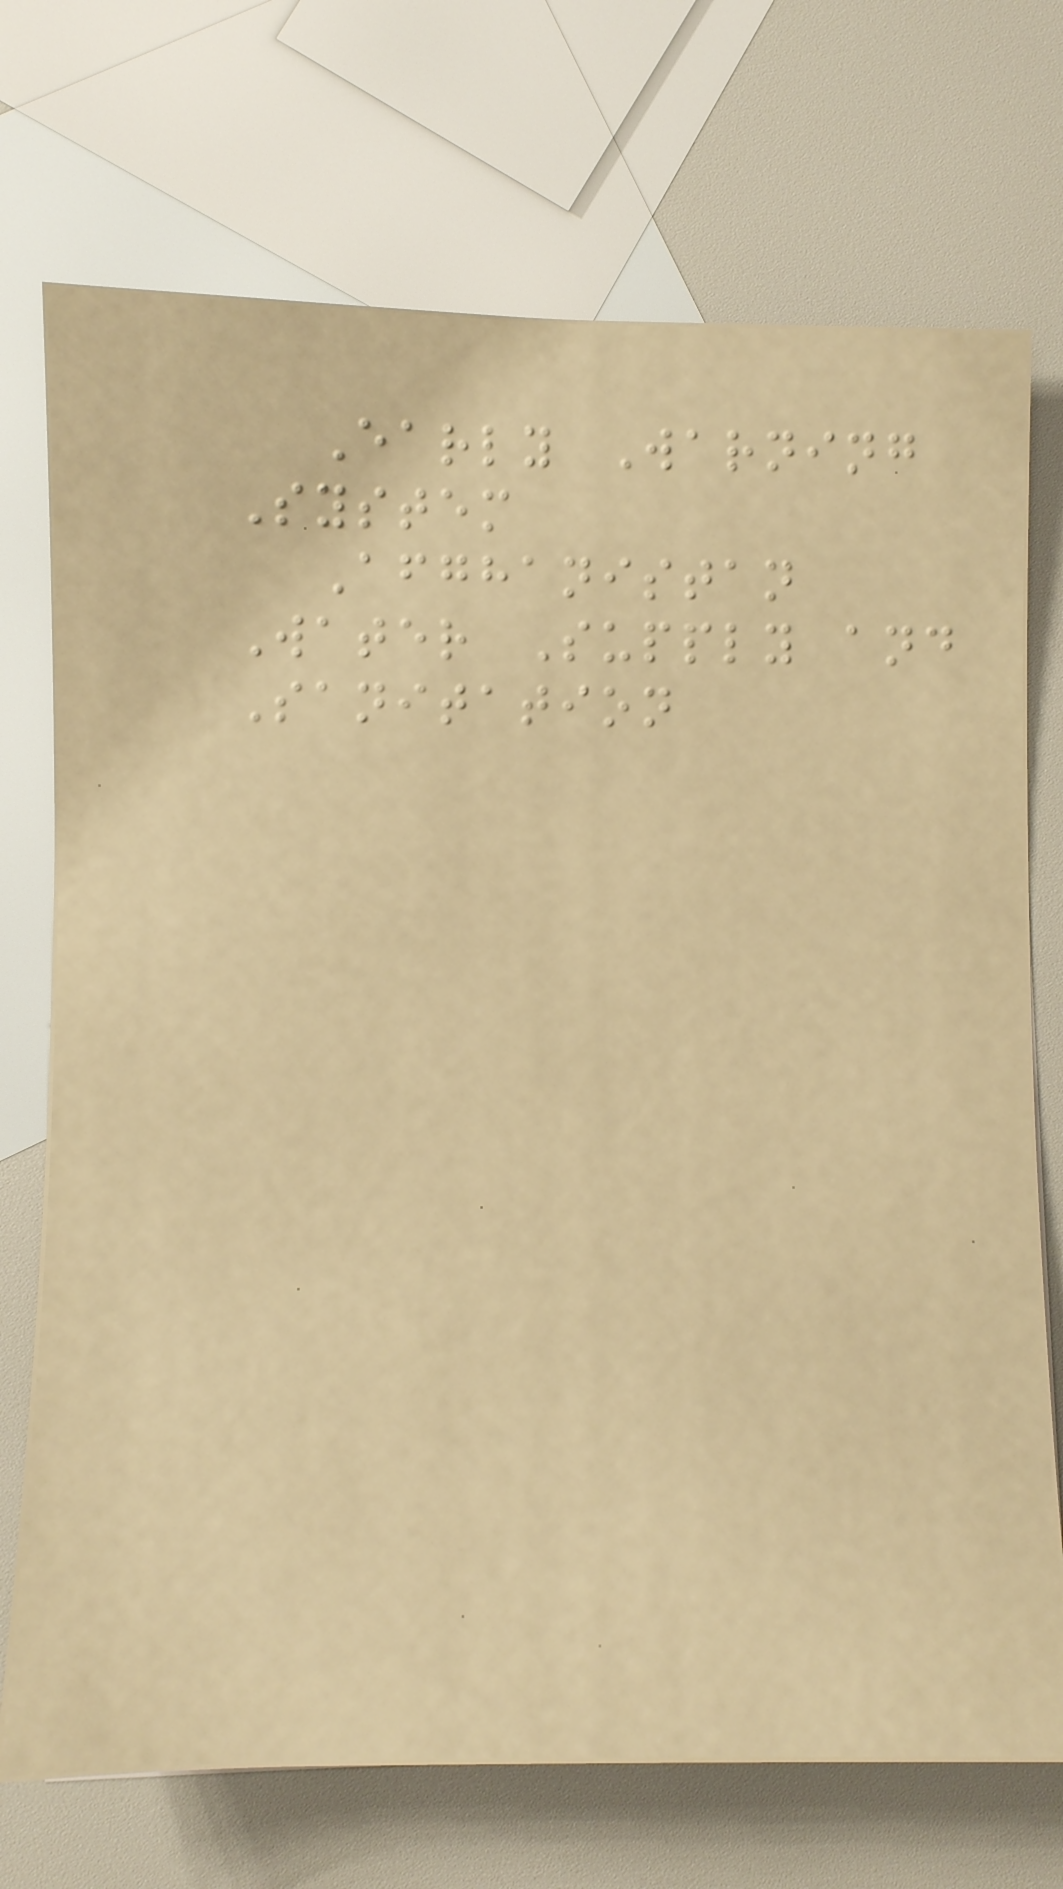Early Warning
System
Afghanistan
Water Supply and
Sanitation
